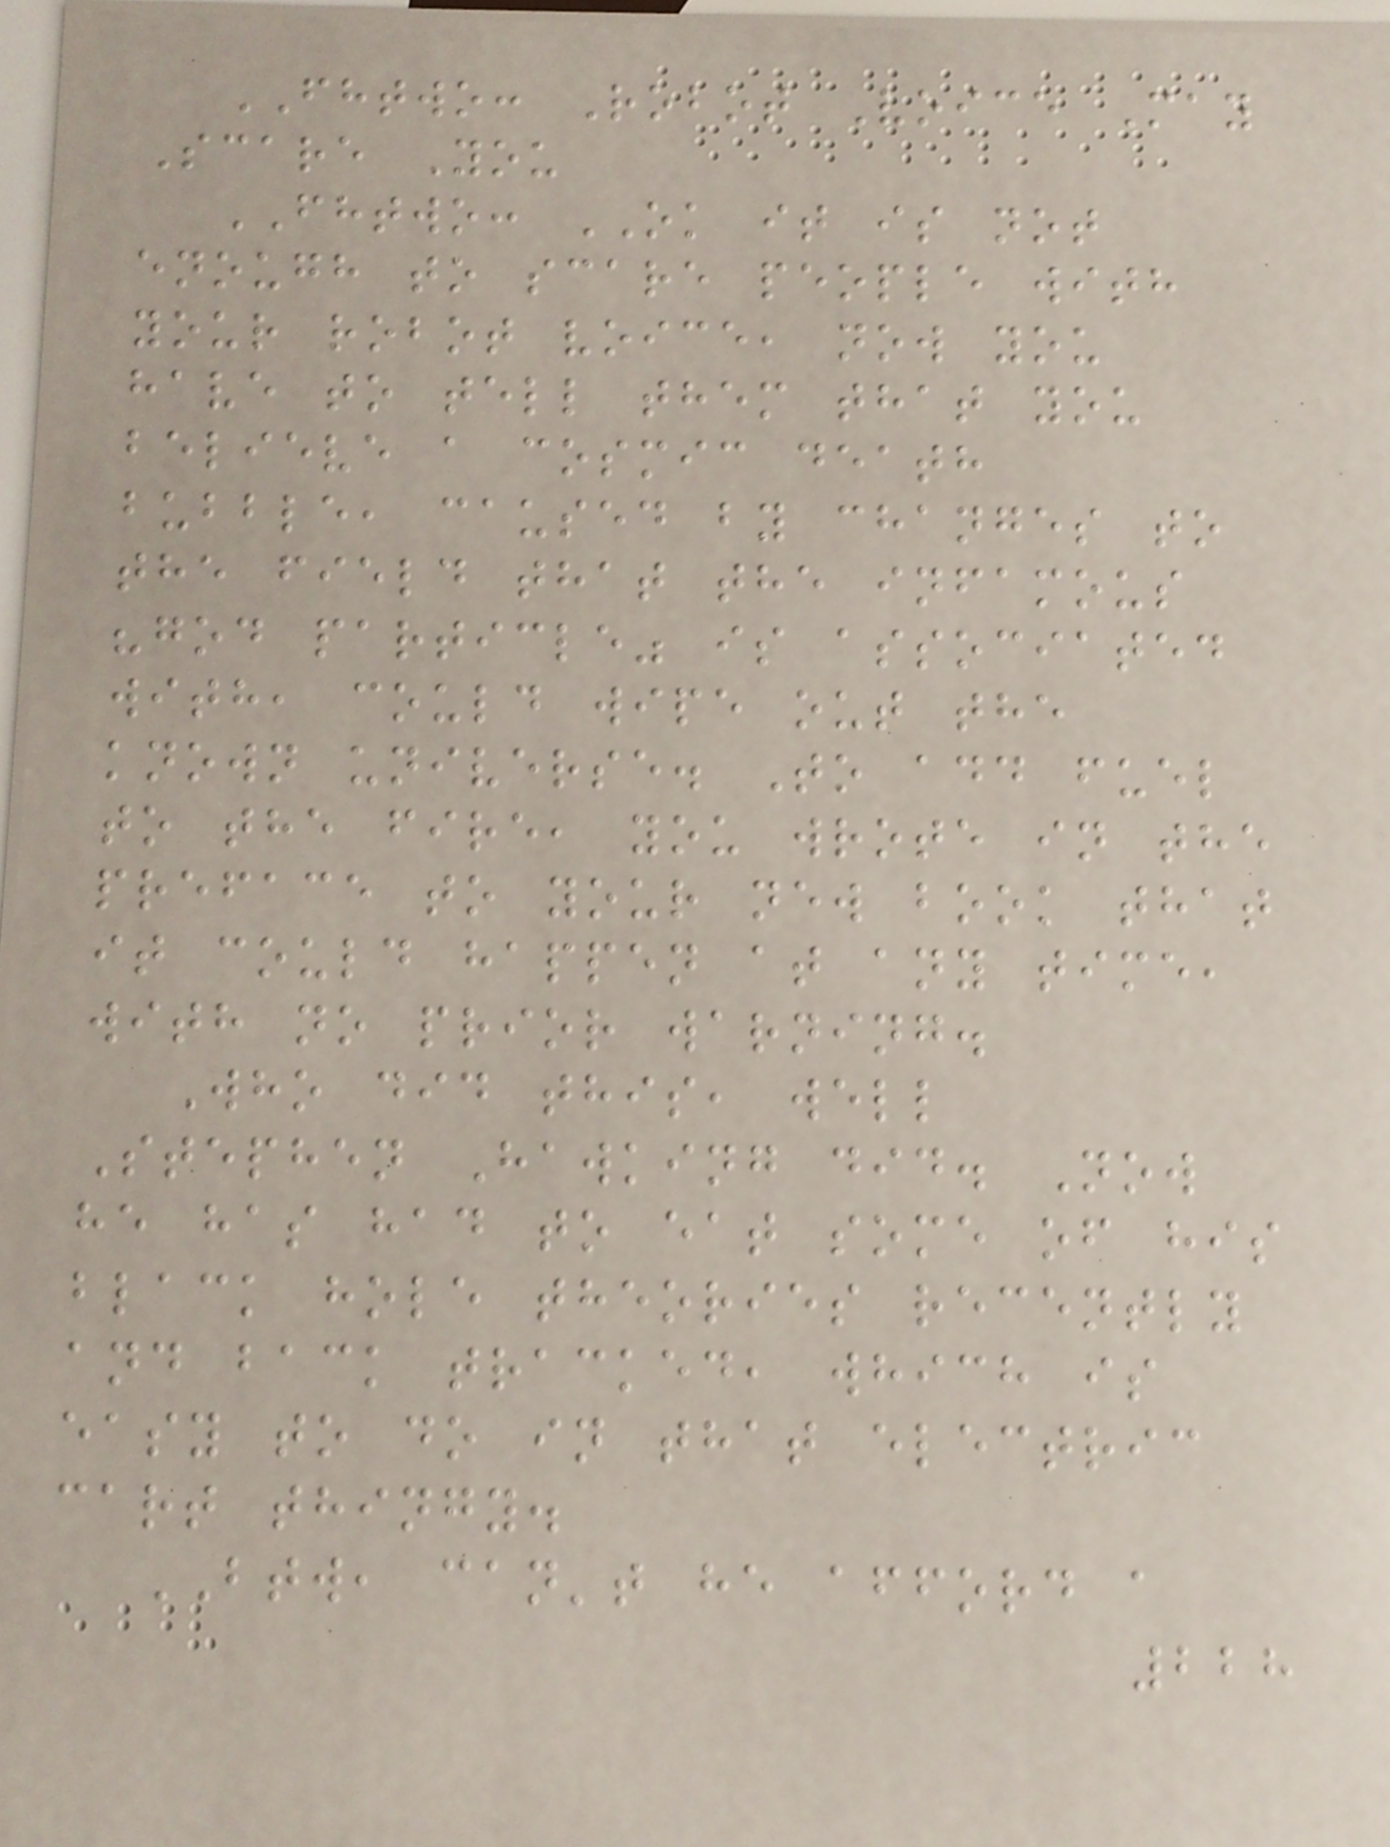FHTWO: Robot Voice May
Scare You
FHTWO: OK it is not
enough to scare people with
your robot voice, now you
have to tell them that you
believe a cosmic death
bubble, caused by changes to
the field that the infamous
"god particle" is associated
with, could wipe out the
known universe. To add fuel
to the fire, you wrote in the
preface to your new book that
it could happen at any time,
with no prior warning.
Who did this, well
Stephen Hawking did. Now
he has had to eat some of his
black hole theories recently
and back tracked, which is
easy to do in that electric
cart thingy.
BTW, can't he afford a
228
